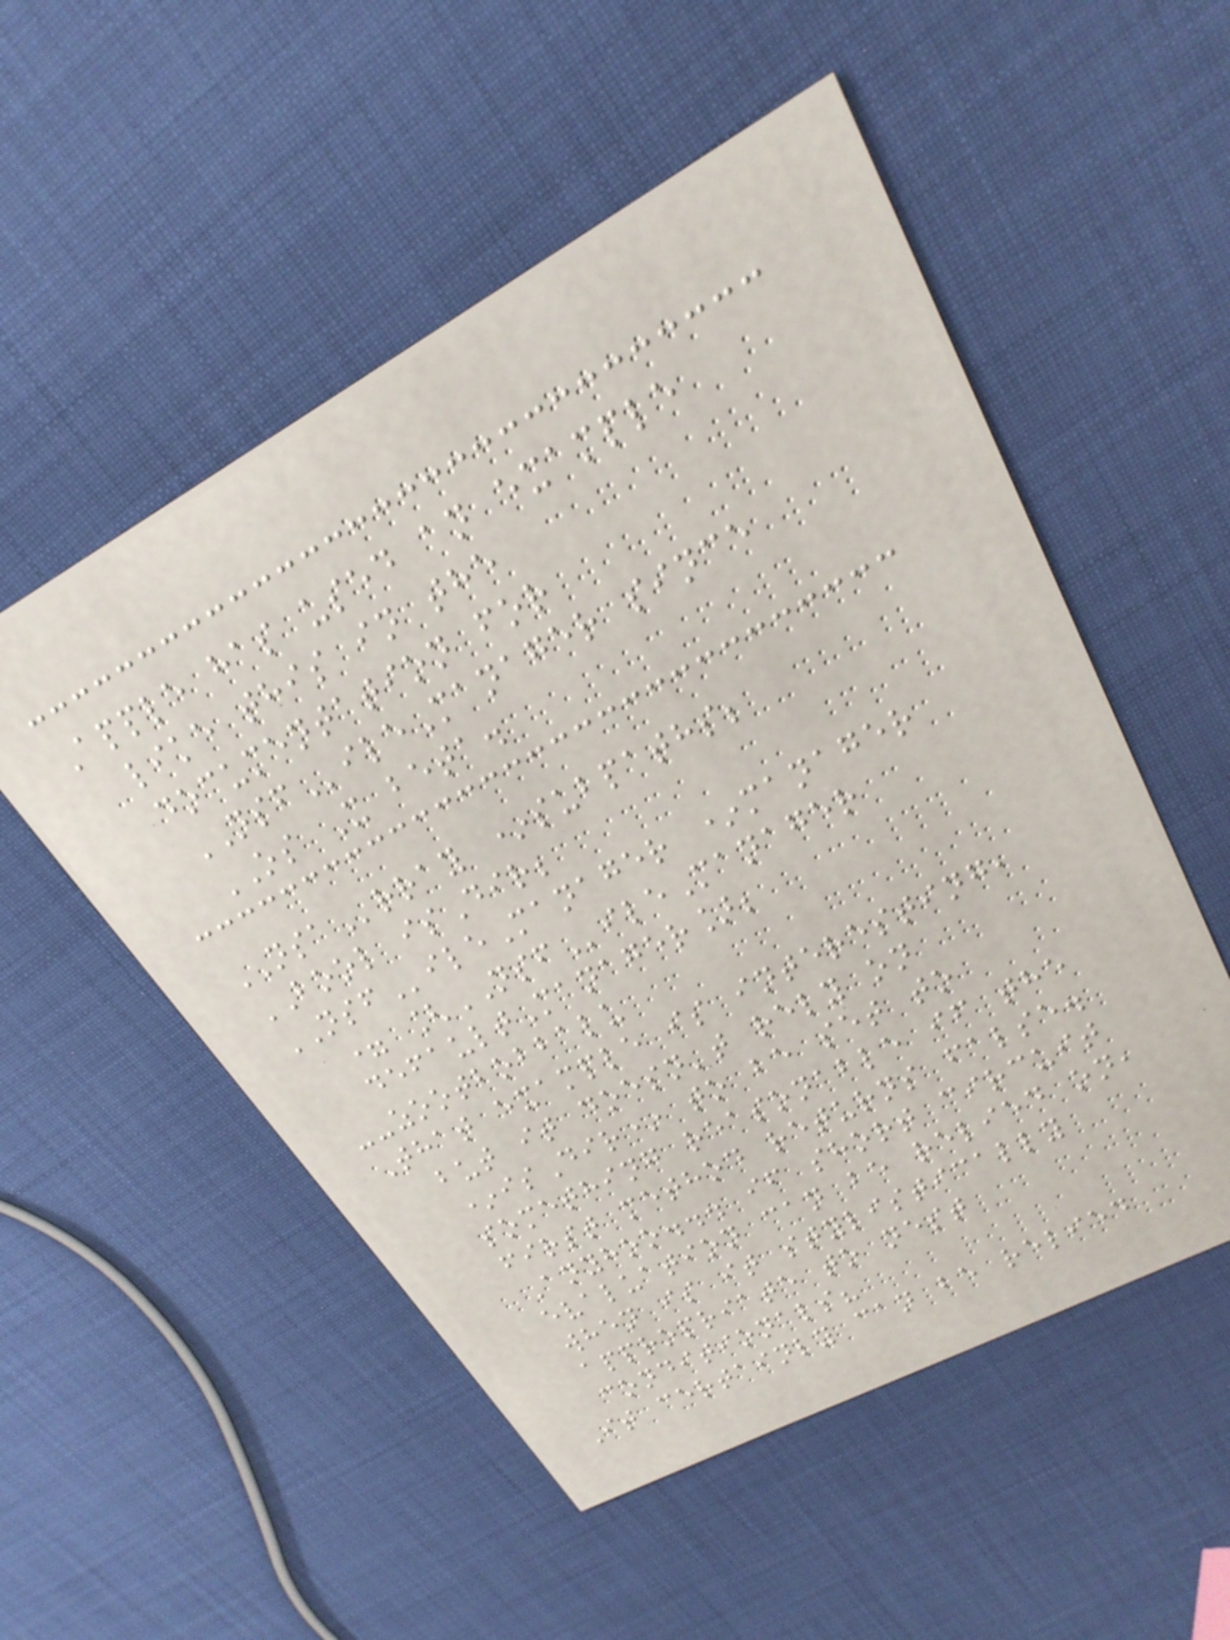Apple has used an example
like this in the
documentation for
NSFileManager since
OS X beta.
NSArray *subpaths;
BOOL isDir;
NSFileManager *manager
= [NSFileManager
defaultManager];
--zootbobbalu
That example is interesting,
but it doesn't rely on
*isDir* to be set to
something reasonable if the
first method returns false.
Anyhoo... if short circuit
evaluation can be relied on,
when is it stylistically
appropriate to nest
conditionals?
It certainly can be relied
